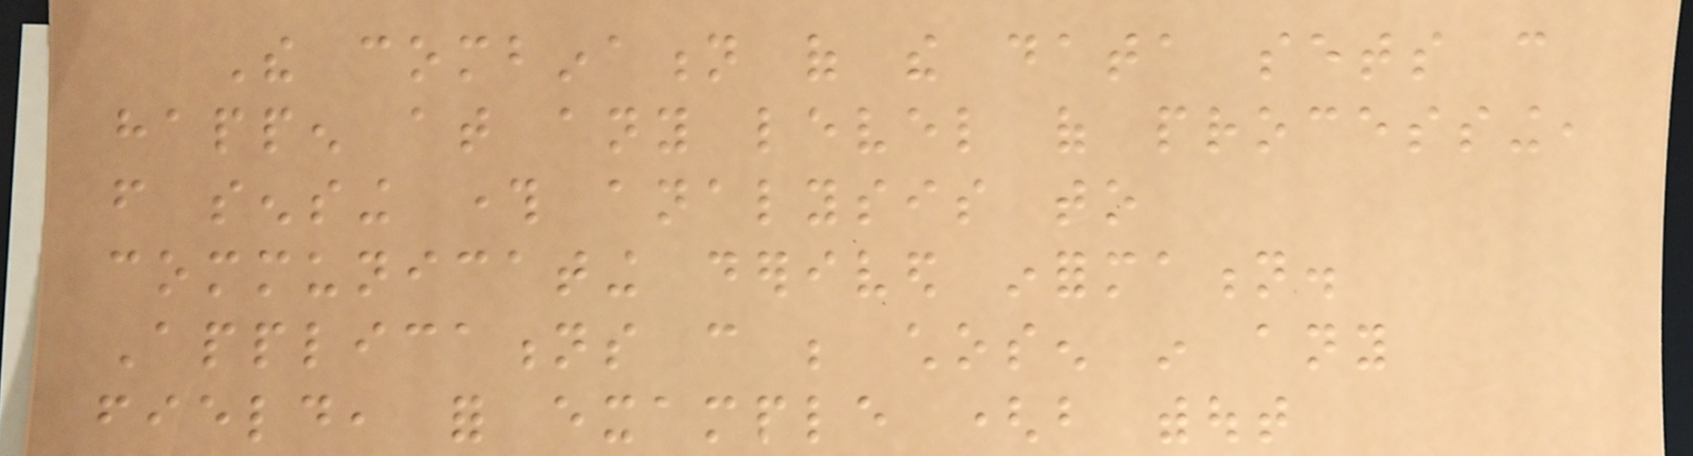The combination of the data sets can
happen at any level of processing,
from sensing through analysis to
communicating derived information.
Applications can be chosen in any
field, for example (but without
